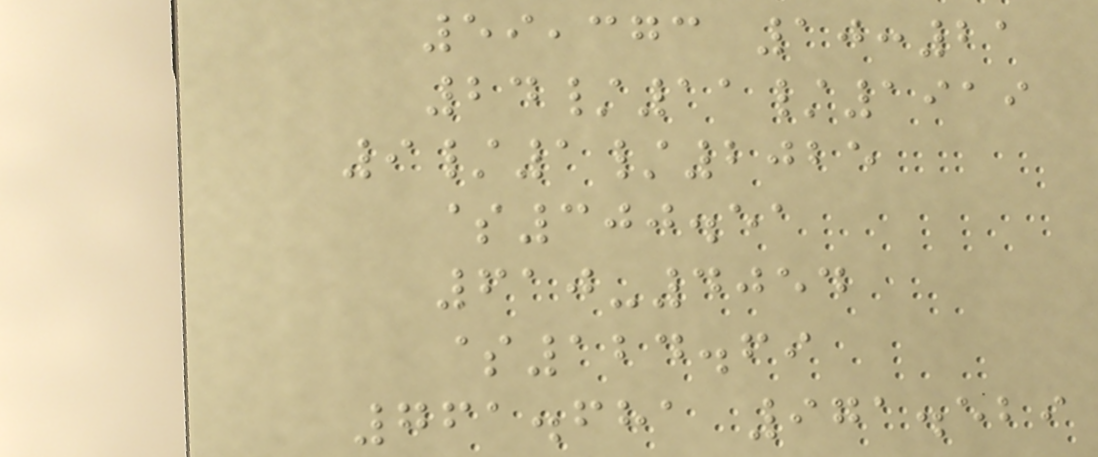59,373 10:21
24/11/1919
9/1/2025
$300.51
610-4054
$124.69
761.681 971.529
